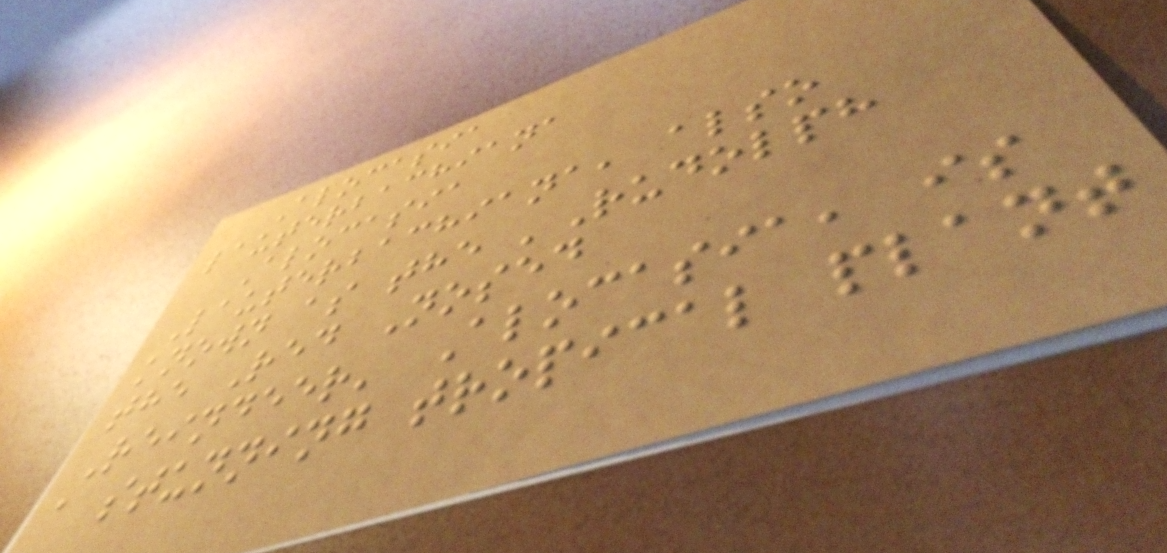Alocasia
lauterbachiana
Alocasia
Lauterbachiana, also
known as the 'Rudolph
the Red Nosed
Reindeer' Alocasia, is
a stunning tropical plant
